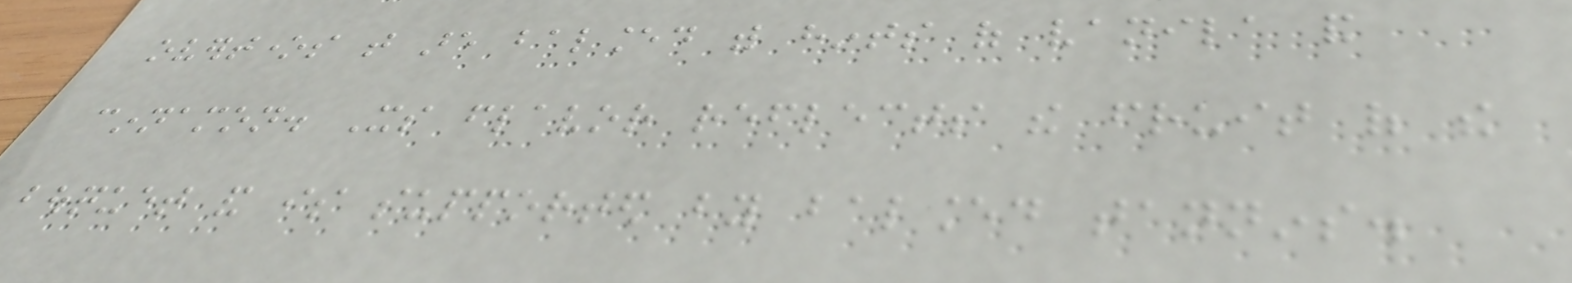overtones that are balanced with hints of vanila and
cinnamon. Its flavor reflects the fruit of the
bouquet and is supported by balanced tannins.
